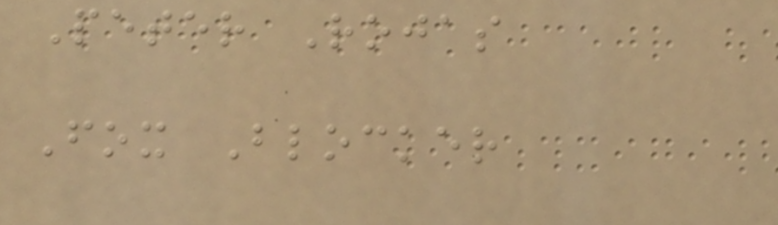Peter Rojas
Fox Blocker
